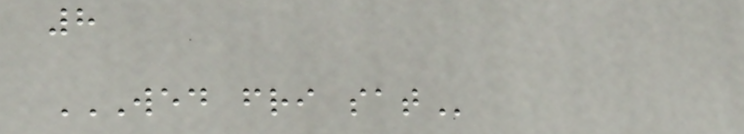8
WED FRI SAT
